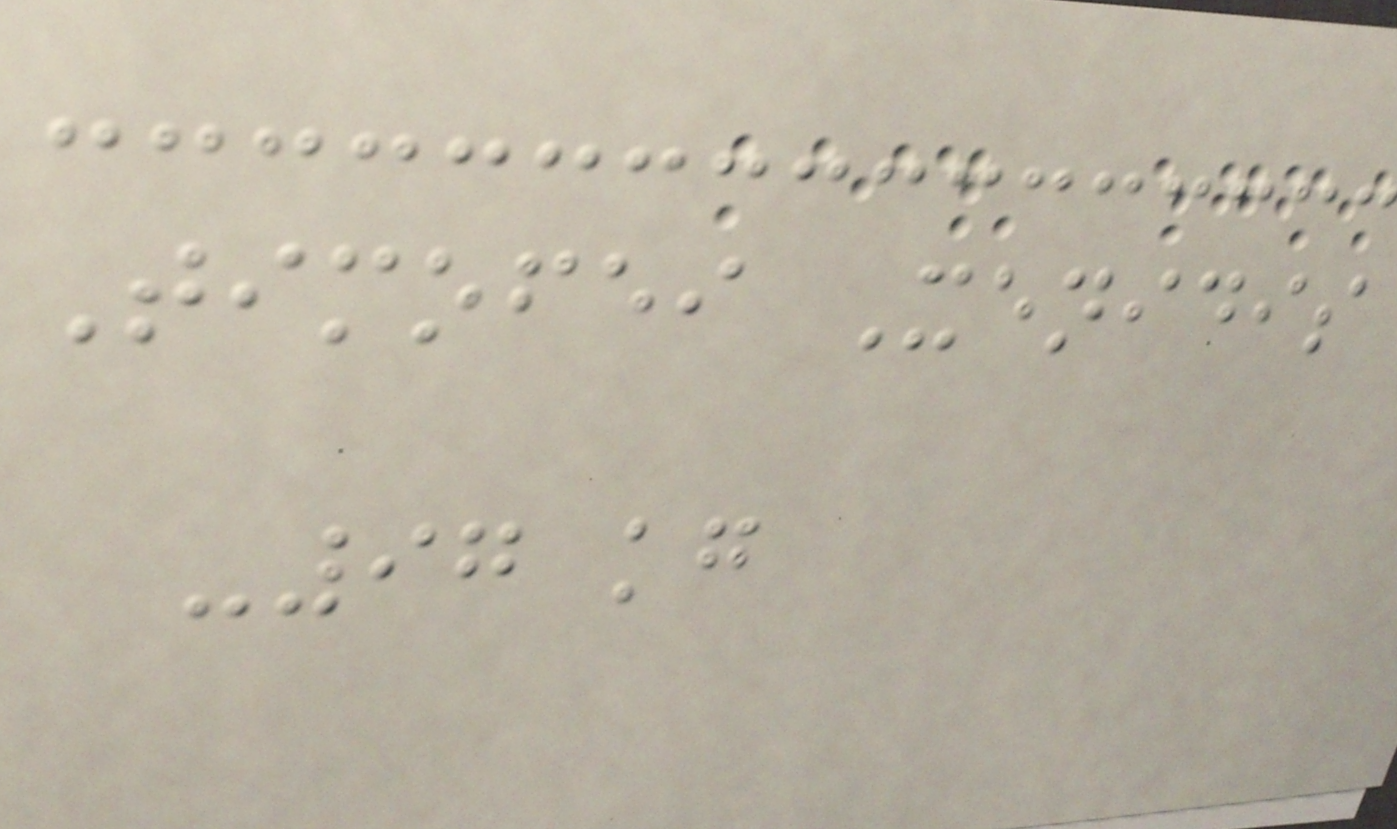Timofei Xenidis
-97 kg
